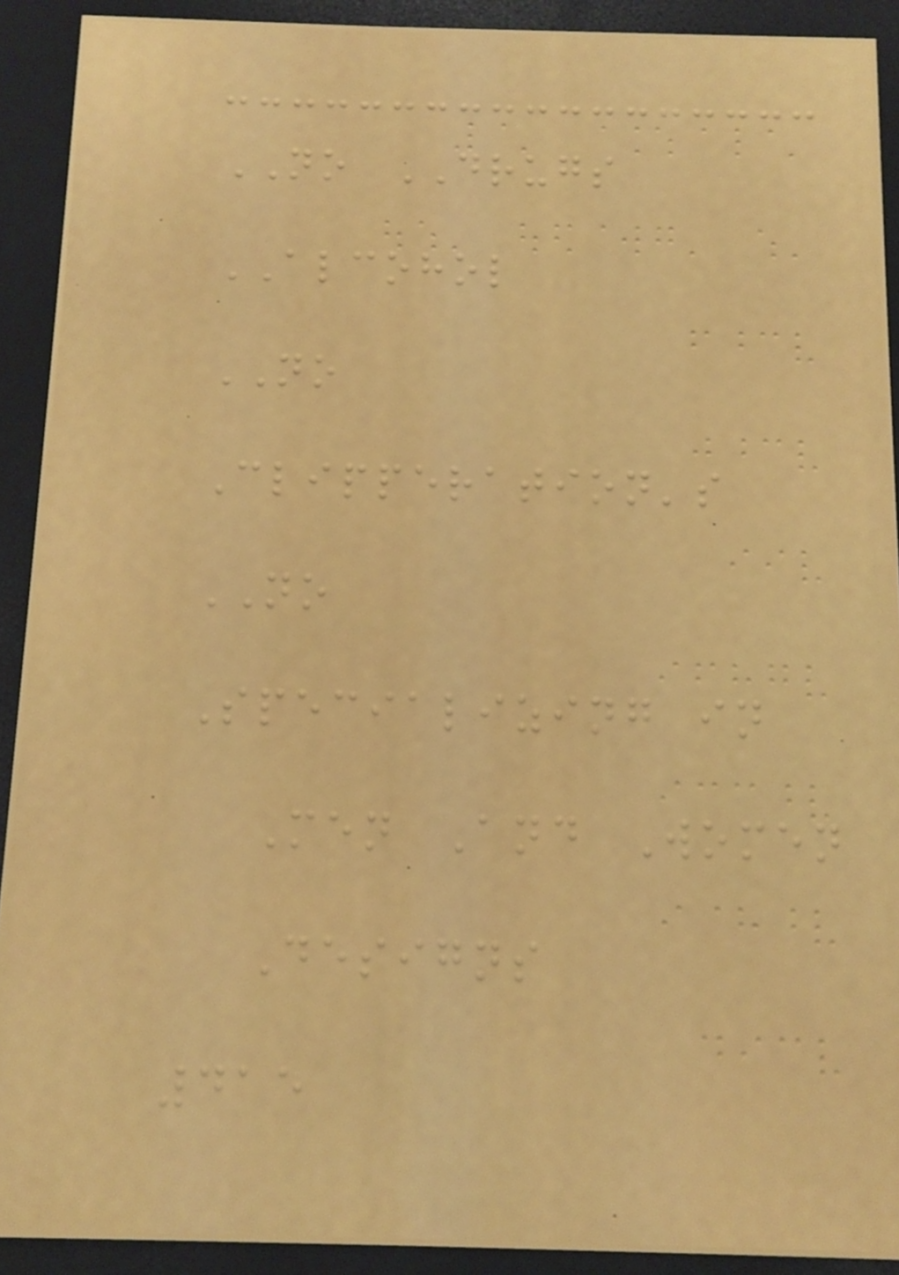NO DRUGS
ALCOHOL
NO
Clipperation's
NO
Specializing in
Men And Women
Designs
415
